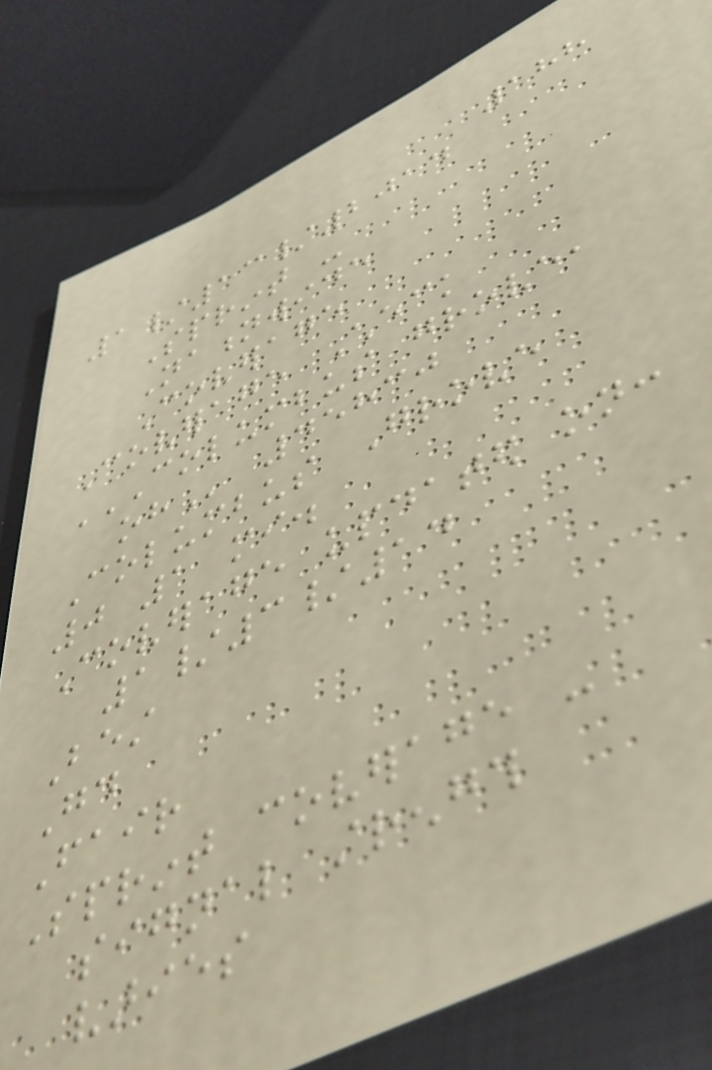188
1/13/2014
Sprint -
Nationwide
Coverage
Coverage Check
COLUMBUS GROVE,
OH 45830
Columbus Grove
0 1 mi.
Coverage updated on:
1/3/14
Best
Good
Fair
Sprint coverage -
signal strength
varies
